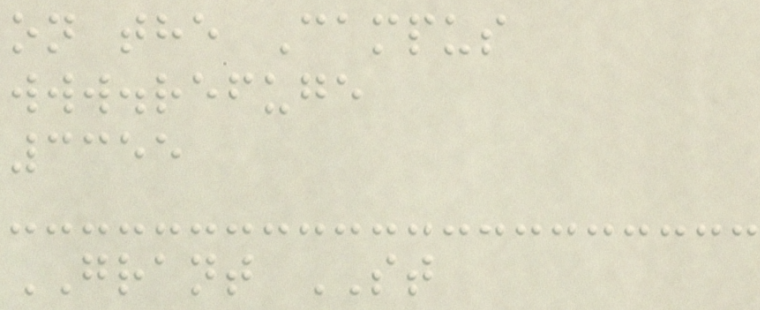on the Campus
www.refuge
3355
GRANT ST
